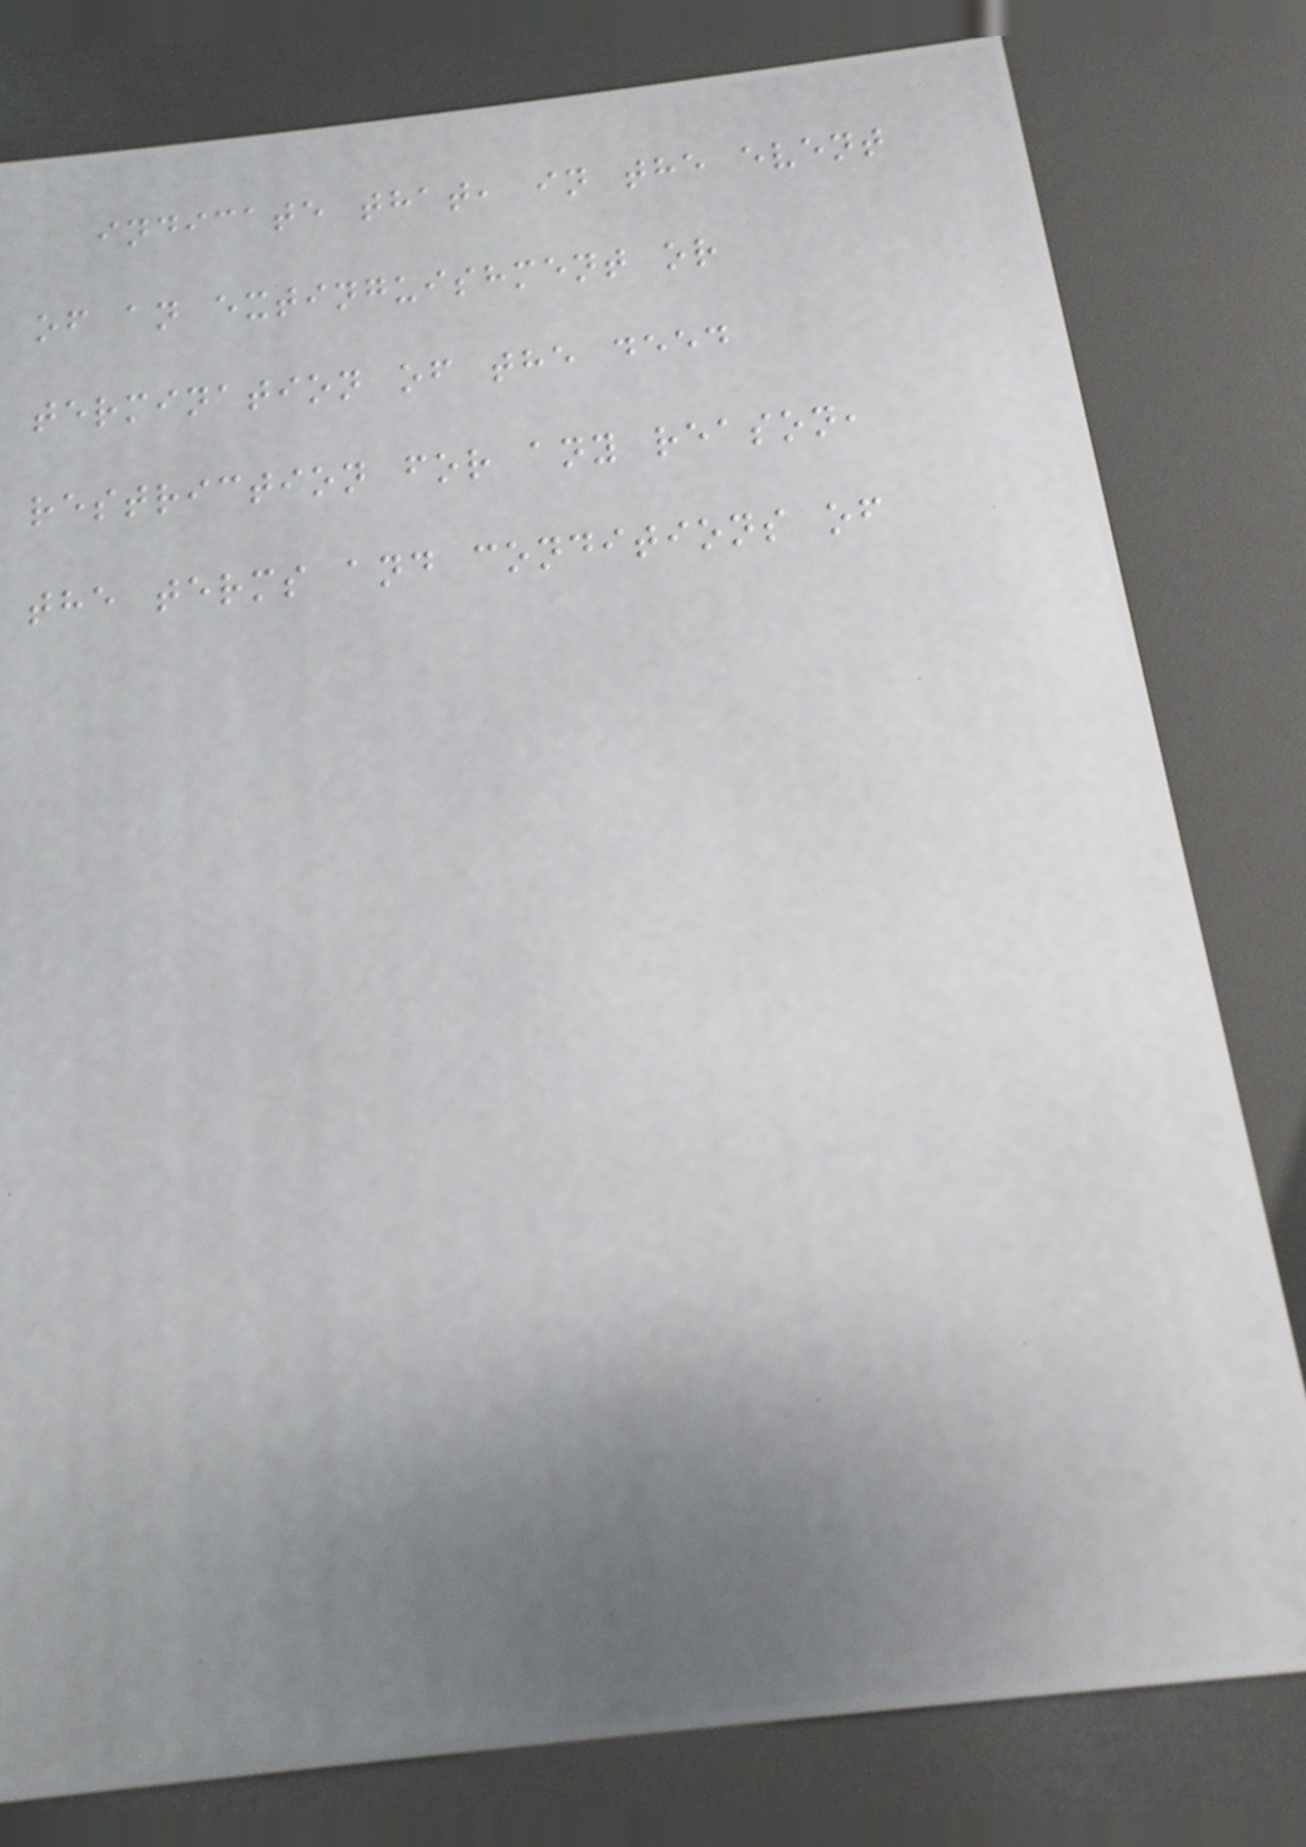indicate that, in the event
of an extinguishment or
termination of the deed
restriction for any reason,
the terms and conditions of
